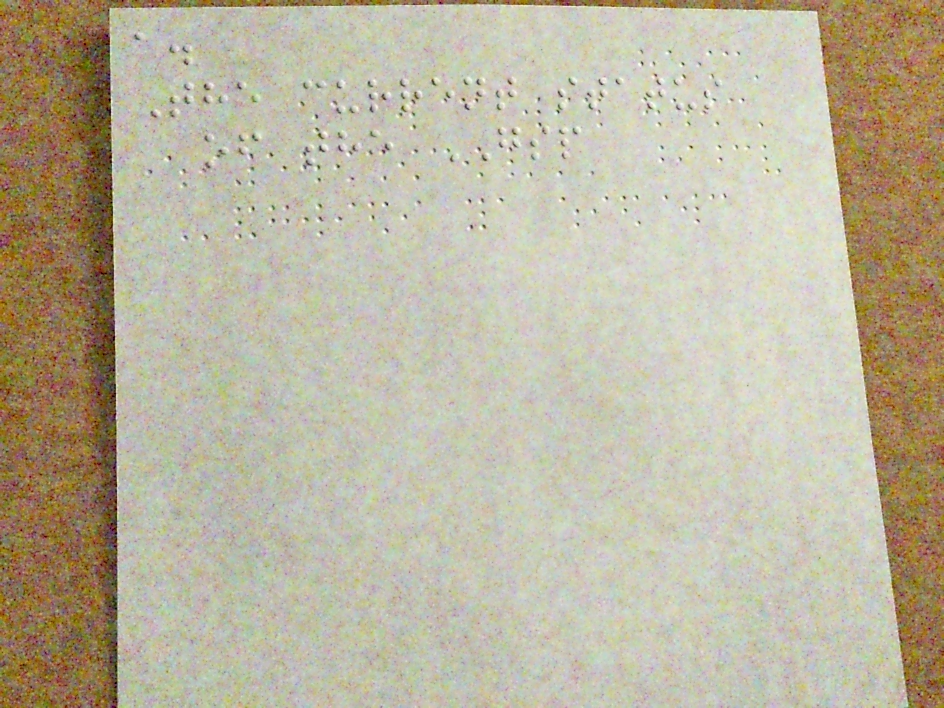a.
The current status
of the GSP
